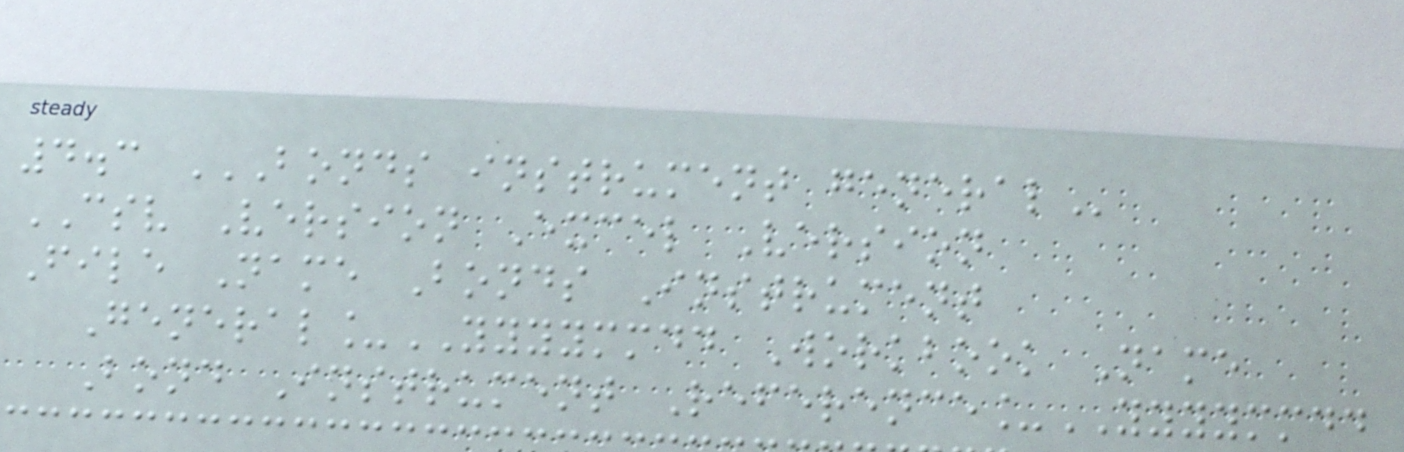4.3 BONDS INSTRUMENT GENERAL
CSV Version Excel Version
File Name Bonds Instrument
General_YYYYMMDD Workbook Name
Bond Instrument Reference_YYYYMMDD
